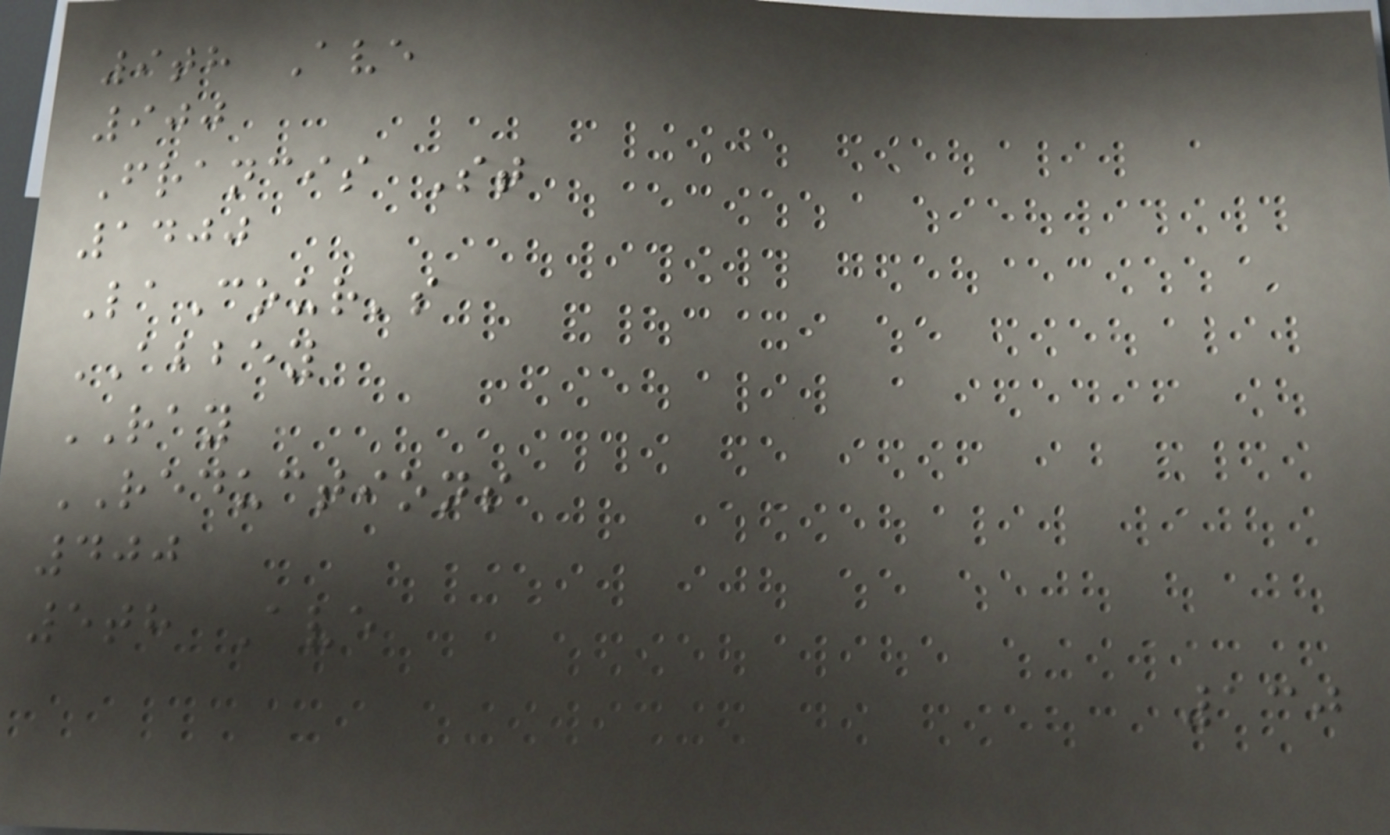9th Ave
900
Francis St
1400
LaCour's
ABBEY
RAY
REDUCTIONS
400
5th Ave
130
